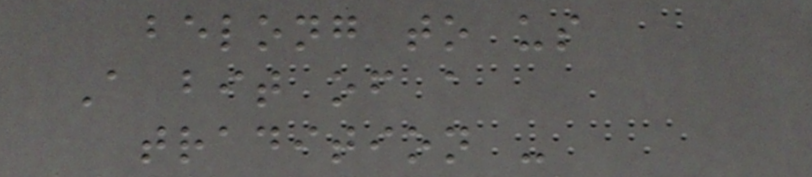belong to us
A bit of a
tradition -
